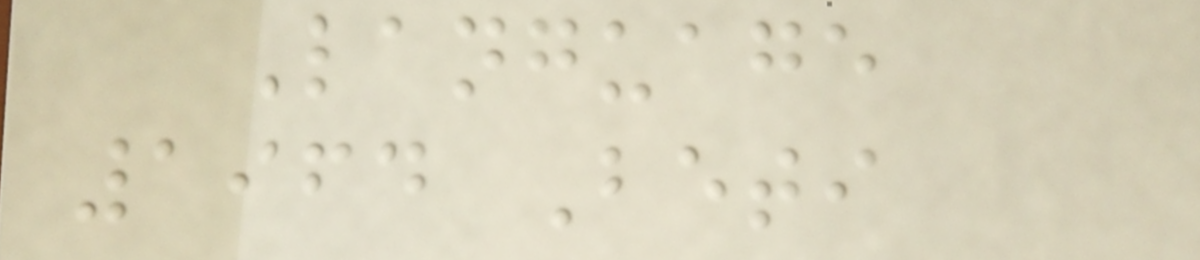Language
1964 Beti
